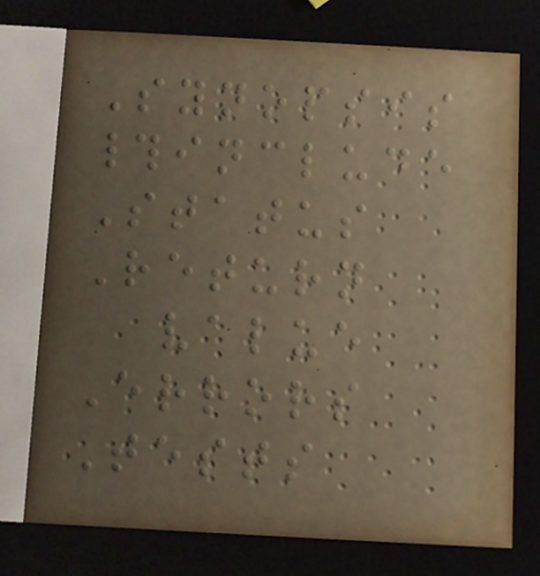Synopsis
#include
Status
Return
value
Errors
Tests
